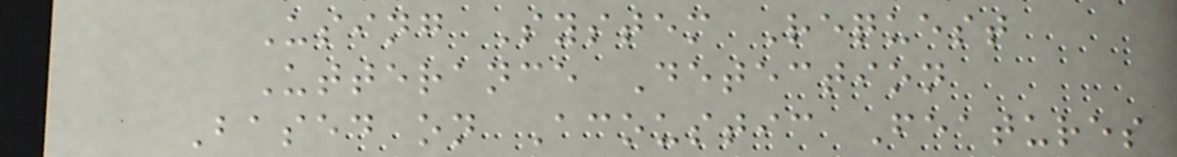Using System Request
Utterance Detection
Based on Acoustic Features
